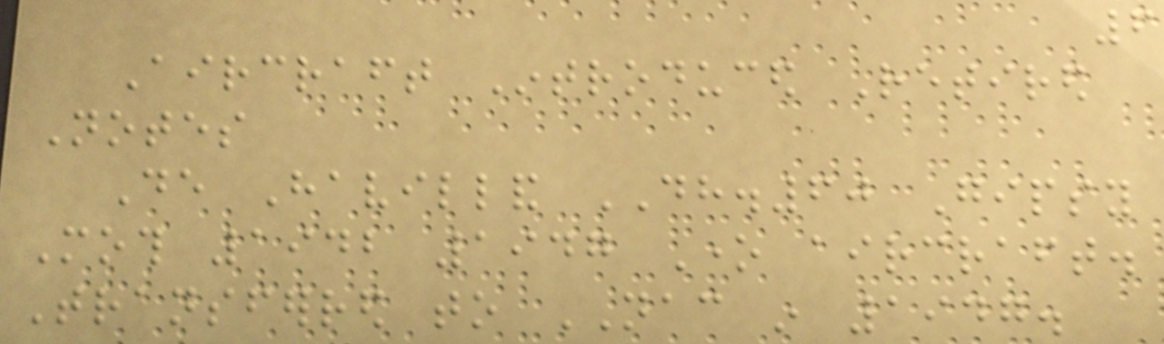6
Aircraft Introduced Retired
Notes
De Havilland DH.60 Gipsy
Moth 1942 1947 One aircraft.
Transferred to NAC in 1947.
